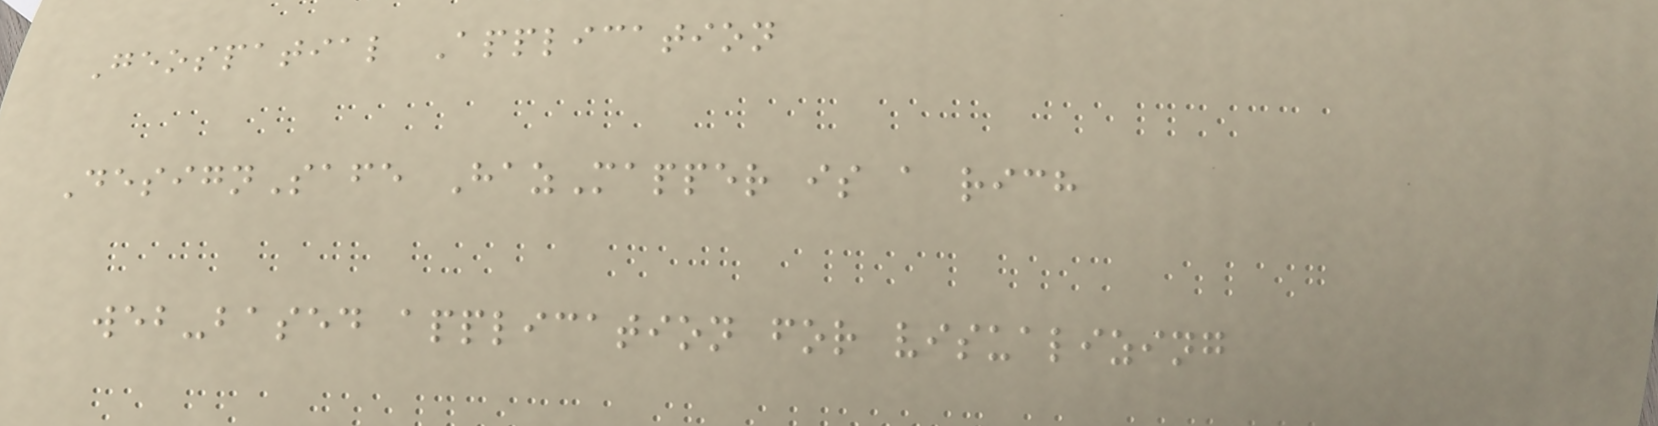Geospatial Application
DesignSafe HazMapper is a rich
web-based application for visualizing
